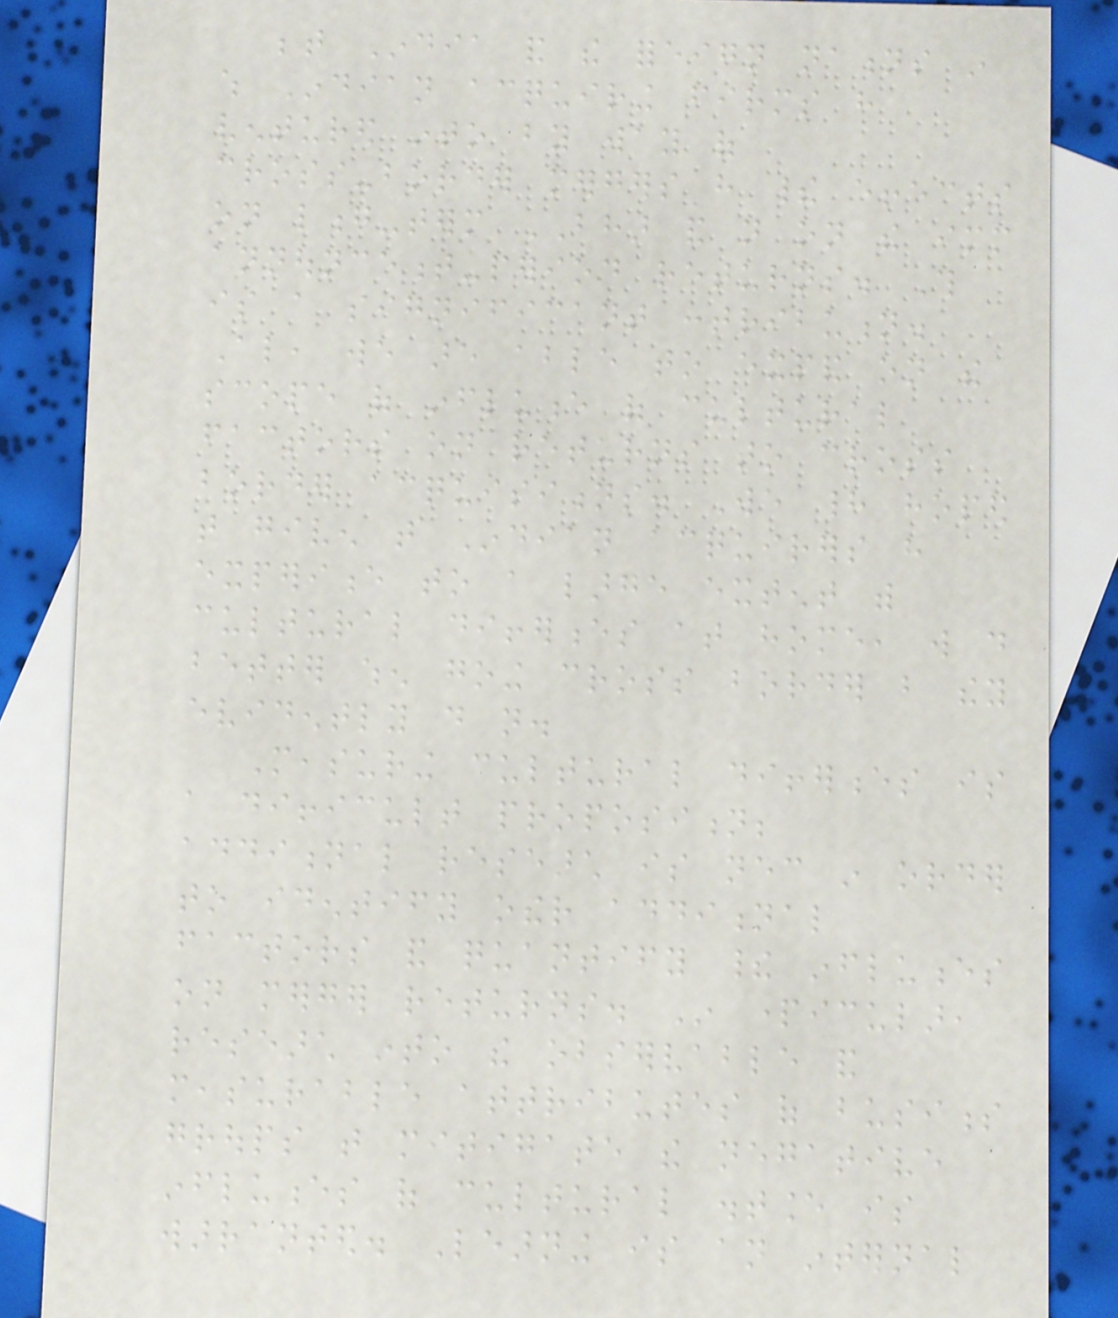between India and the foreign nations in
which Indian acquiring firms have
ventured into by way of
cross-border mergers have their effects
on long-term BHAR and not on the immediate
announcement-period returns. This
is a significant contribution.
Also, we are able to expand on the
scope of influence of cultural
factors on returns to cross
border acquisitions. We had hoped
that given that Indian acquirers have
experience to a large extent with
cultural differences at home, will do
better when going cross border but they
evidently do not.
Measuring cultural differences is
a difficult proposition;
additional research is necessary in order
to identify other additional
factors and quantify their influences
on merger returns. In particular,
research into the observable and
measurable attributes of business
groups that mitigate the negative
influences of cultural distance is
warranted. Learning is an internal
